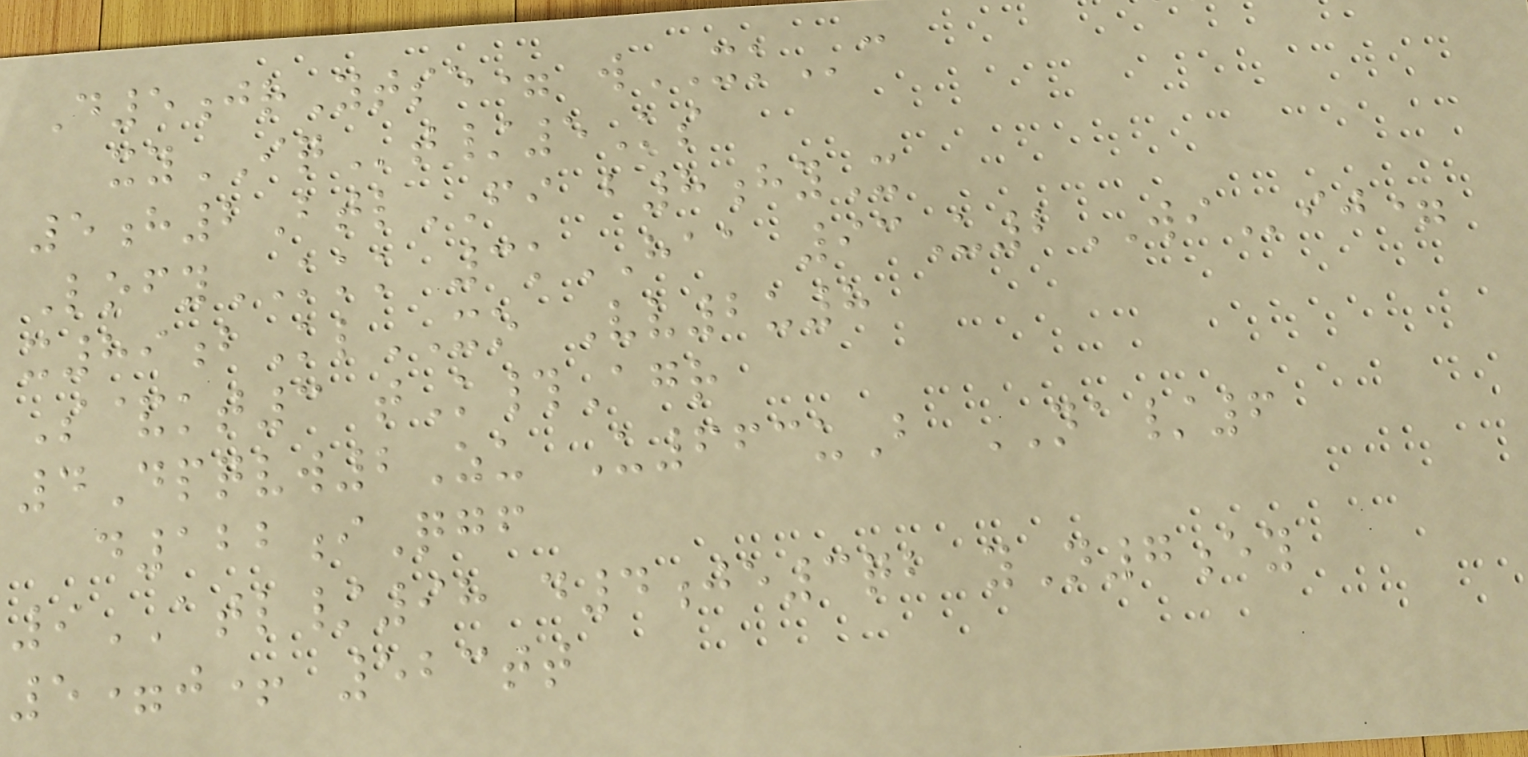D5jrYtse= wXKc
xyIQt/5Ks
5h2BtlFI b8hyX
LofyKKK 3kHAA 93U2WIij=
x89bKlXO Vv2u8
S&kt3 tK#Agr
4Dpqvw2Zu U663uB NA/6
d122iQgf
9ATL/98 d4je3qb yN7ey
5=j+ 523tt
